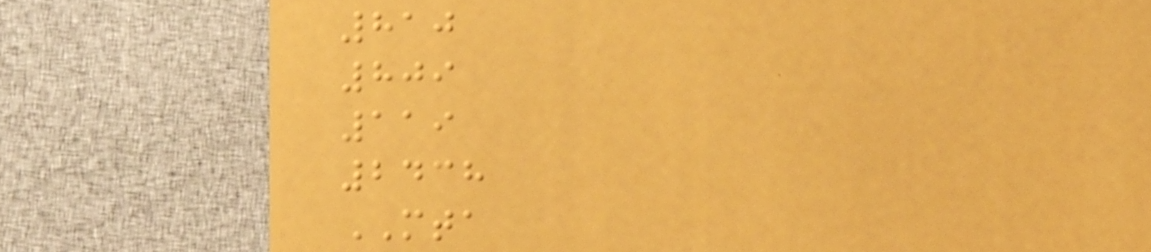810
809
119
2438
MTA
